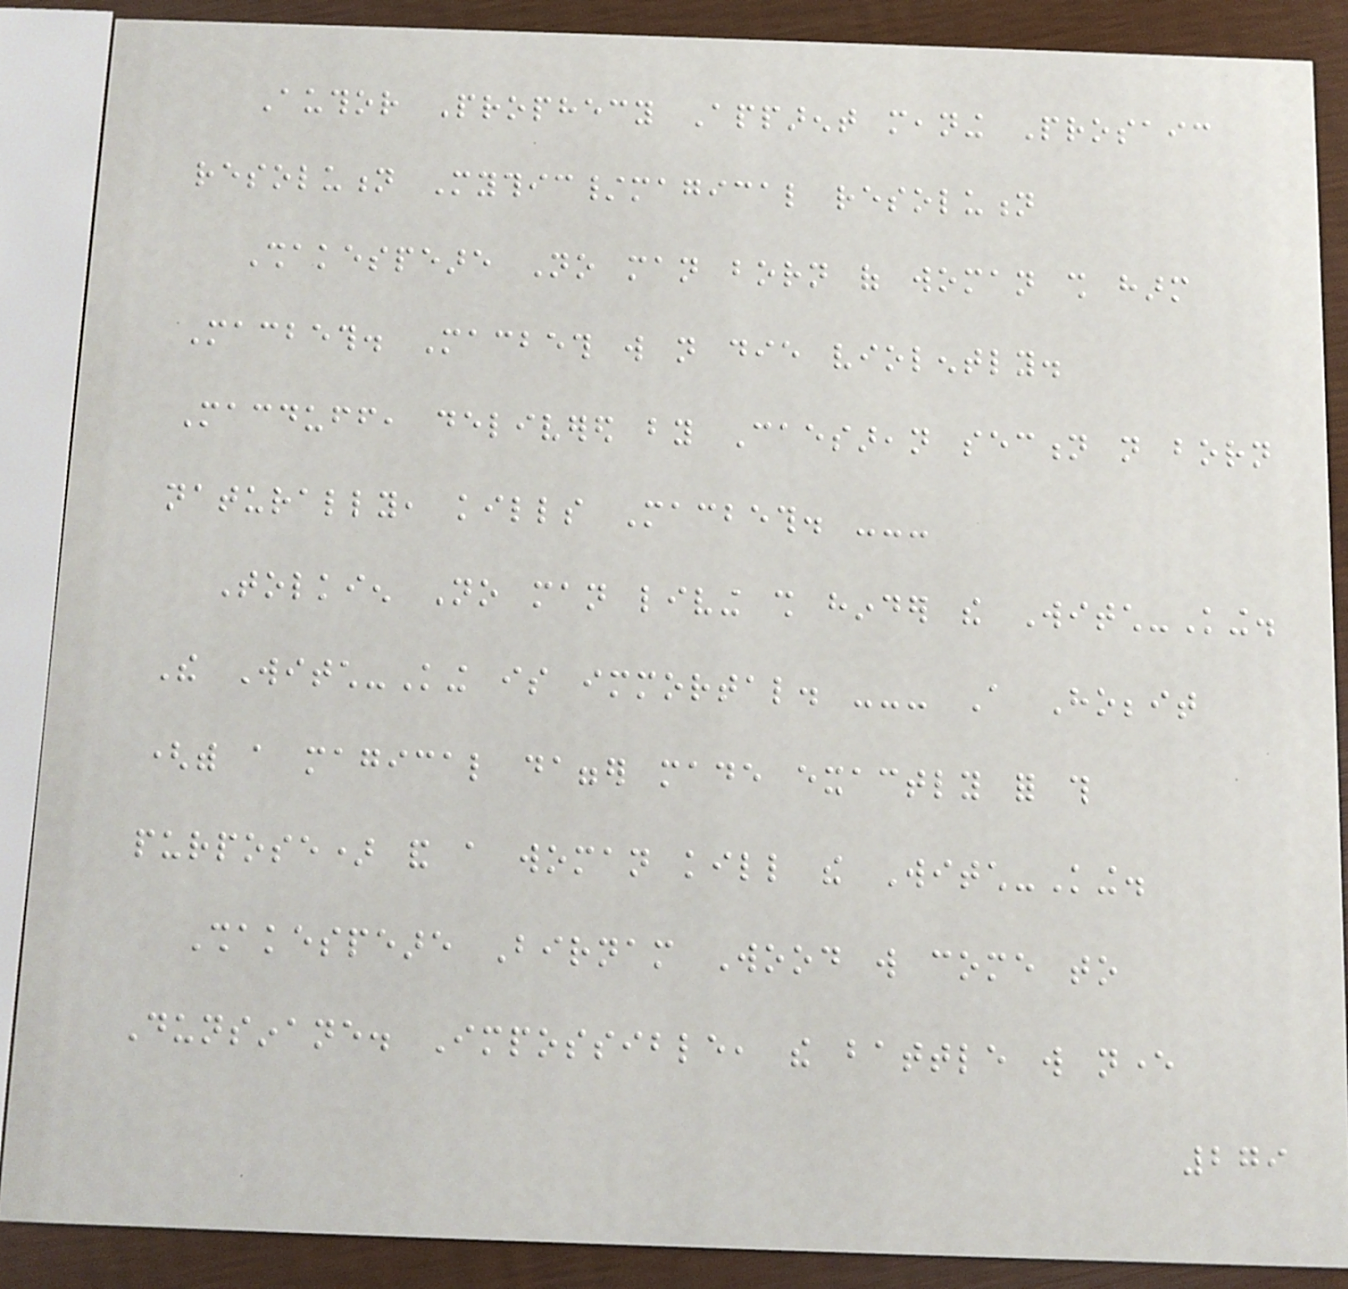Author Prophecy Apparent meaning Prosaic
resolution Mythic/magical resolution
Shakespeare No man born of woman shall harm
Macbeth. Macbeth will not die violently.
Macduff, delivered by Caesarean section not born
naturally, kills Macbeth. ---
Tolkien No man living shall hinder the Witch-King.
The Witch-King is immortal. --- A Hobbit
(with a magical dagger made exactly for this
purpose) and a woman kill the Witch-King.
Shakespeare Birnam Wood will come to
Dunsinane. Impossible, the battle will never
279
